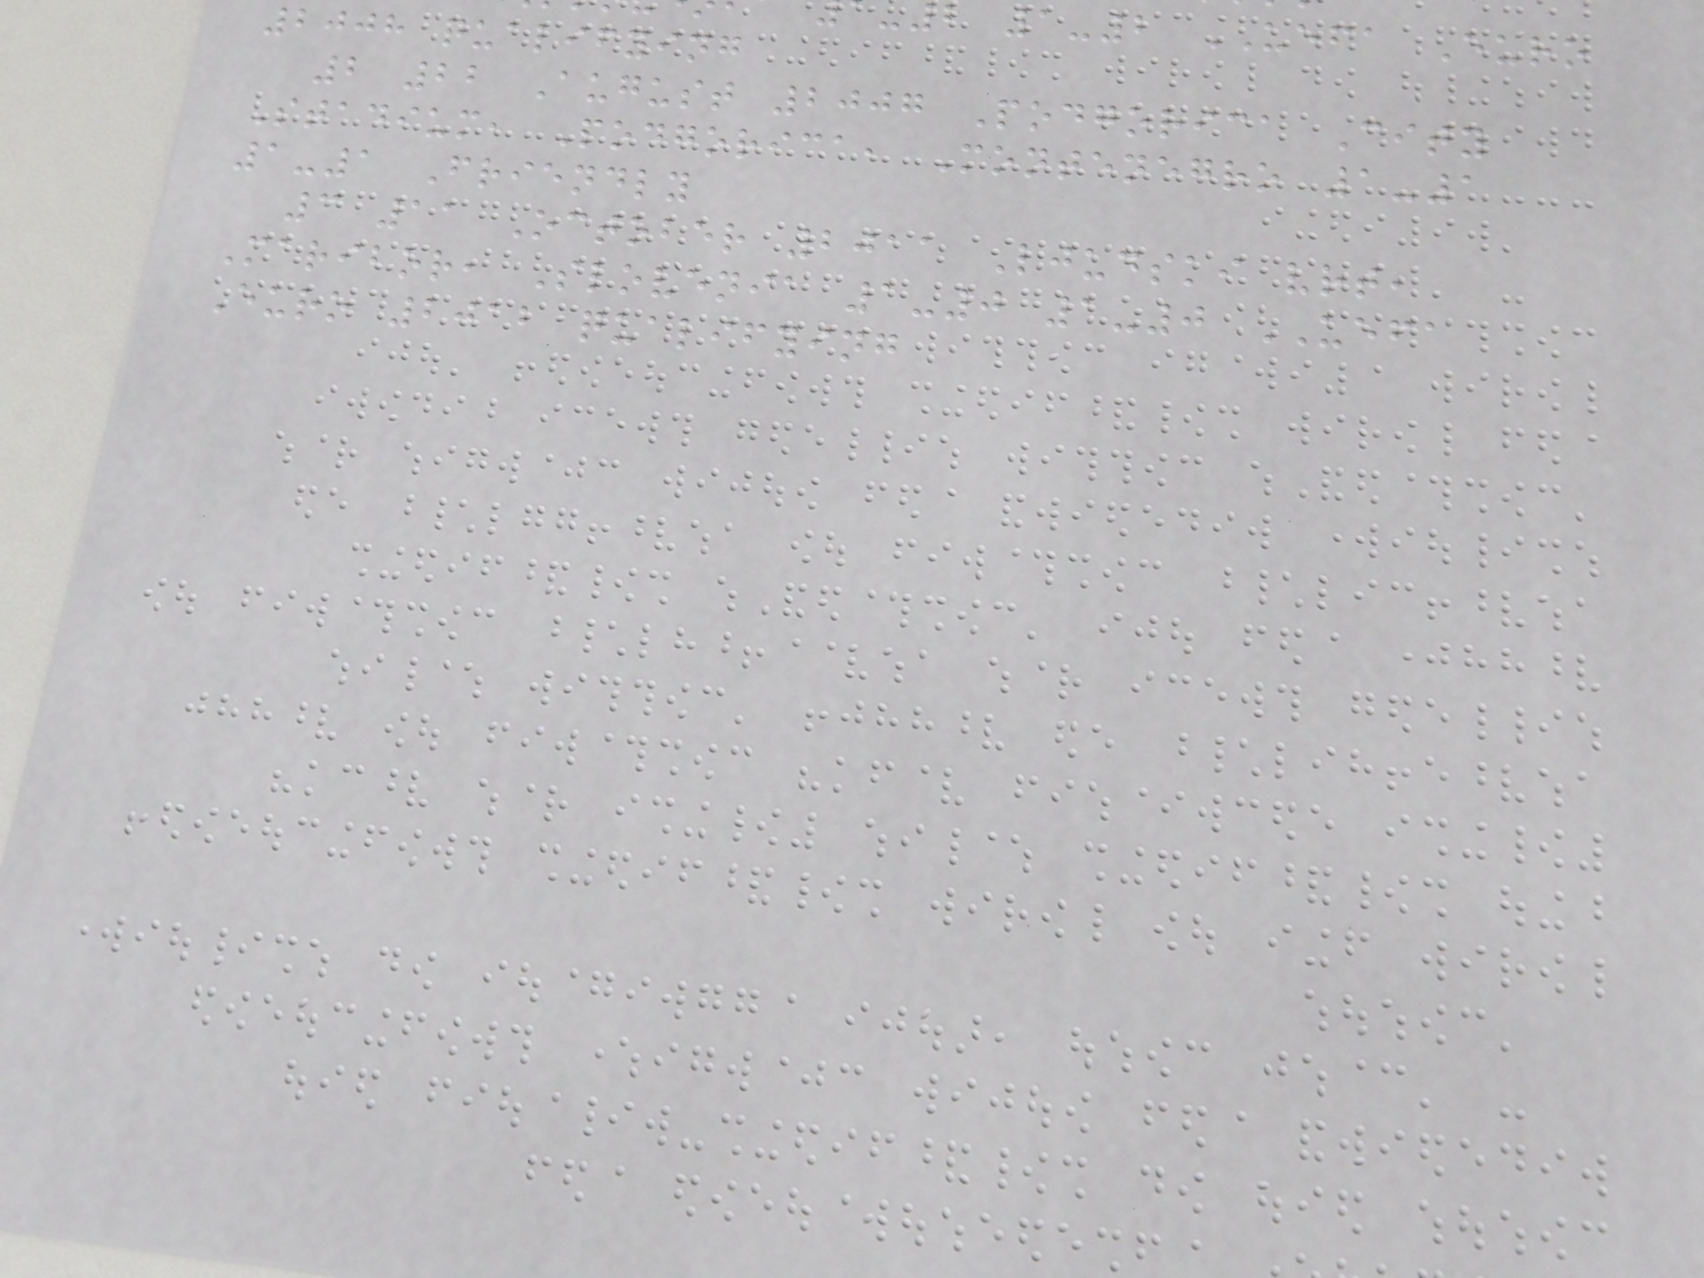2 1-2 UEFA Euro
2008 qualifying
2 22 August 2007 Podgorica City
Stadium, Podgorica, Montenegro 1-1
1-1 Friendly
3 11 October 2011 Ljudski vrt,
Maribor, Slovenia 1-0 1-0 UEFA
Euro 2012 qualifying
